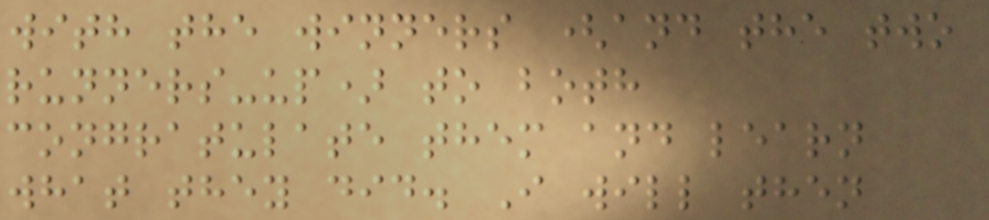with the winners (and the two
runners-up) to both
congratulate them and learn
what they did. I will then
